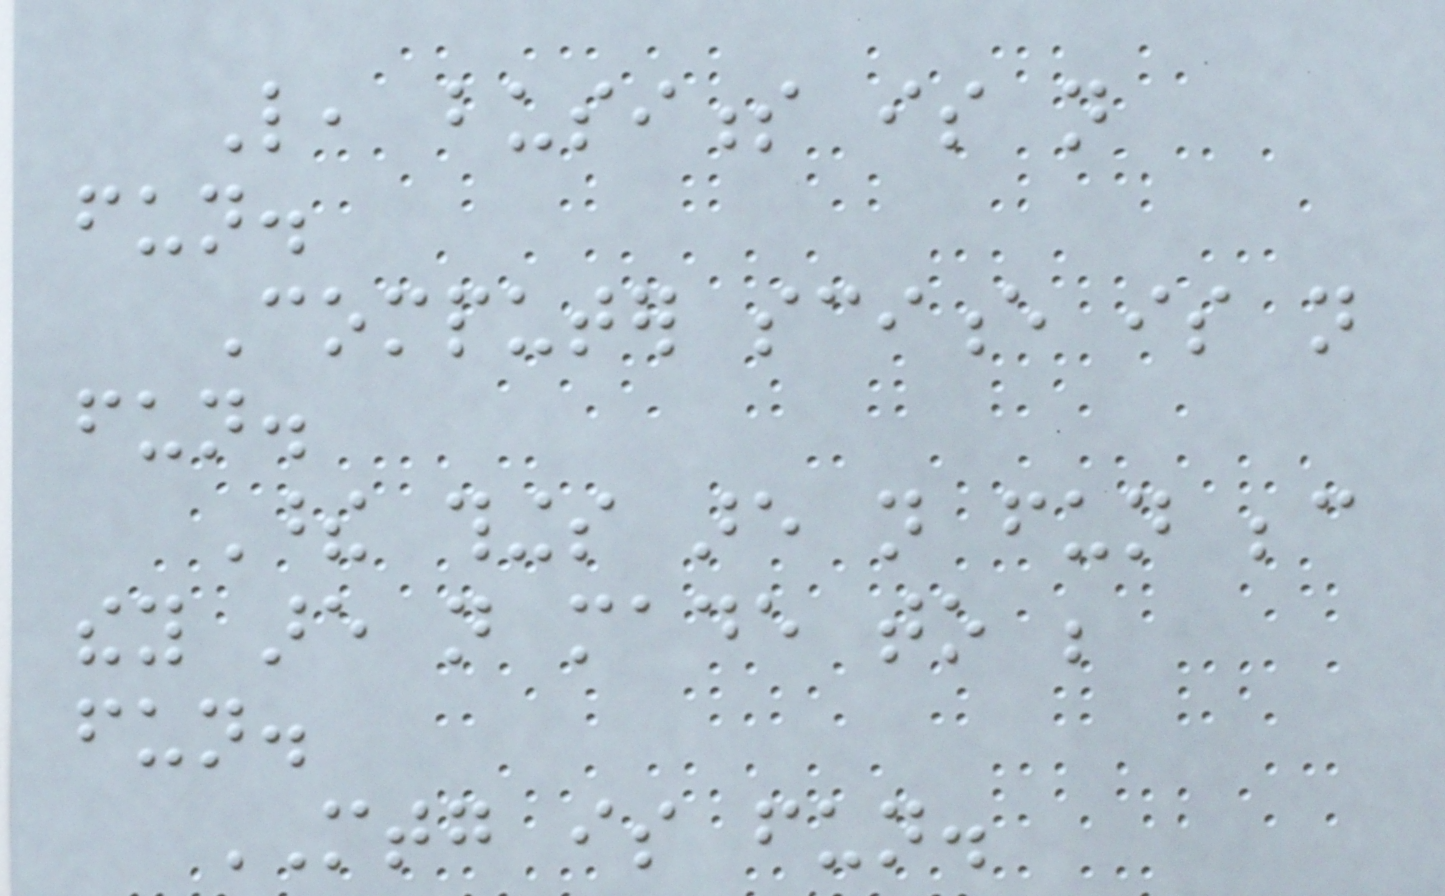Like, business is not
fun.
Computer science is not
fun.
These things are not fun because
they are not made to be
fun.
MTG is fun.
